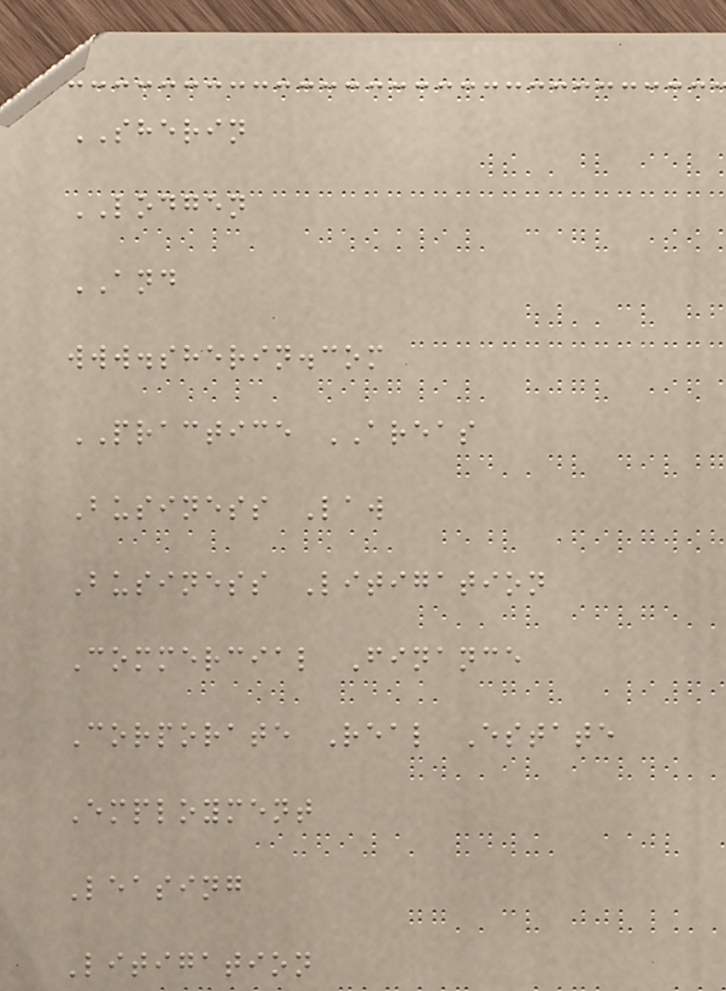SHERIN
LODGEN
AND
www.sherin.com
PRACTICE AREAS
Business Law
Business Litigation
Commercial Finance
Corporate Real Estate
Employment
Leasing
Litigation
